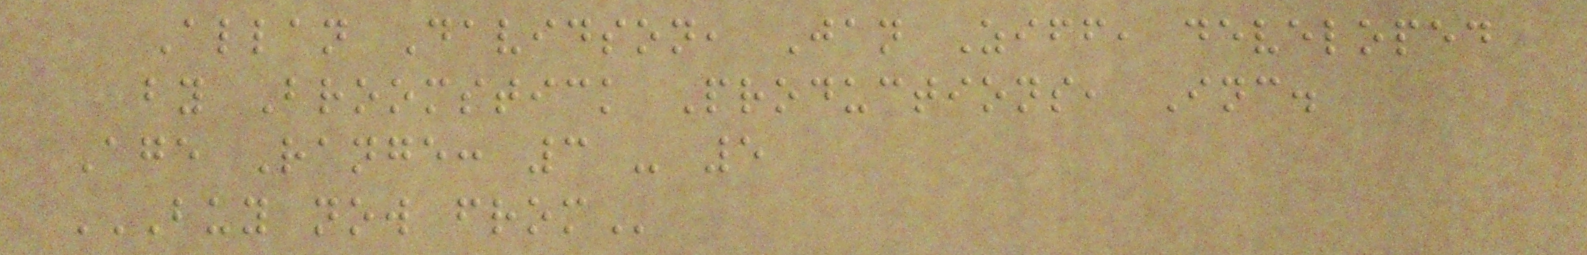Allan Davidson, Jan Ziff, developed
by Broomstick Productions, Inc.
Age Range: 3 - 5
BUY NOW FROM
